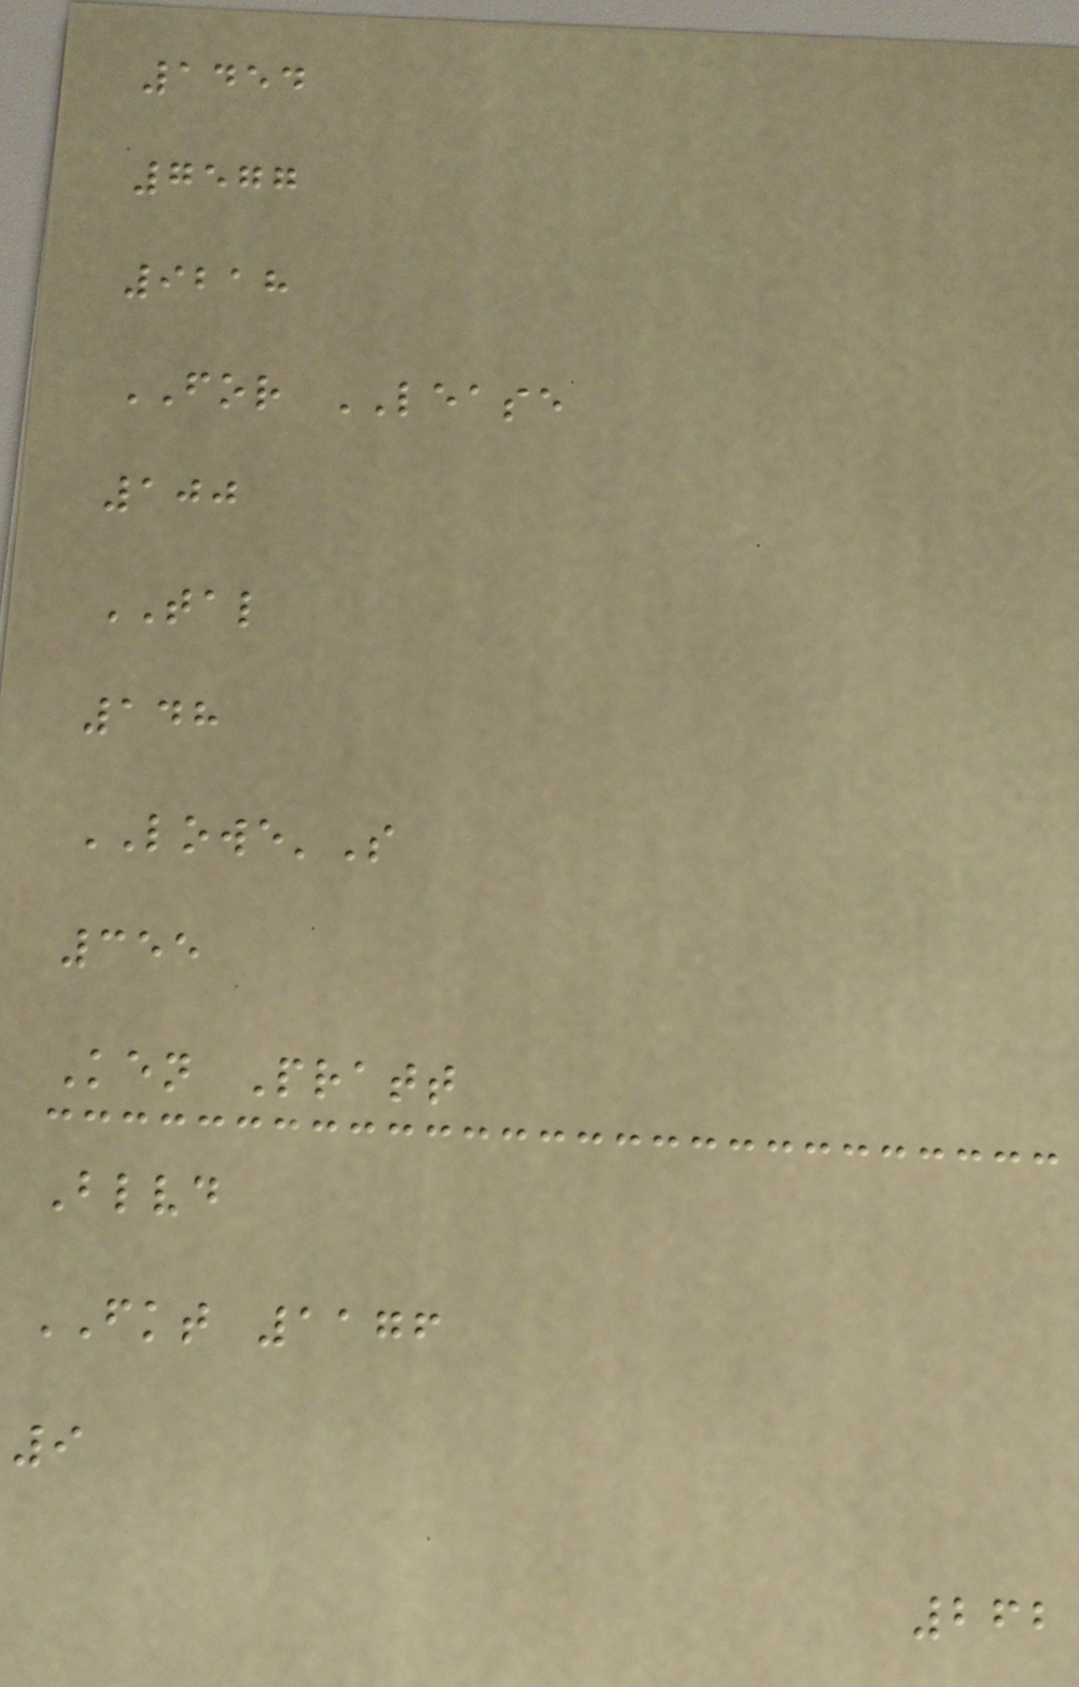1454
7577
9218
FOR LEASE
100
TAL
148
LOWE'S
355
Ken Pratt
Blvd
FKT 1176
9
262
